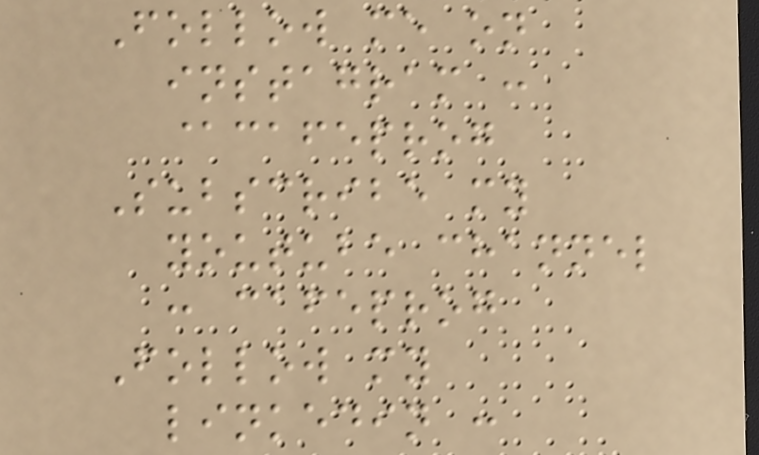Follow me on
instagram :
@cafeprog
Subscribe my
youtube channel
: cafeprog
Follow my
linkedin :
